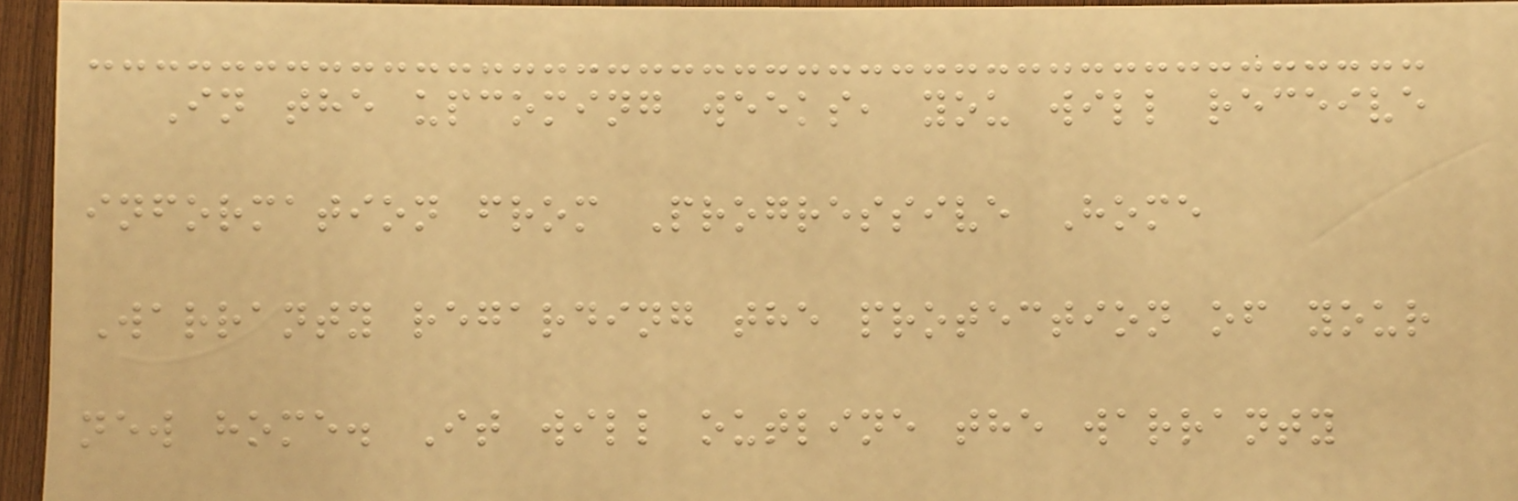In the upcoming weeks, you will receive
information from Progressive Home
Warranty regarding the protection of your
new home. It will outline the warranty
